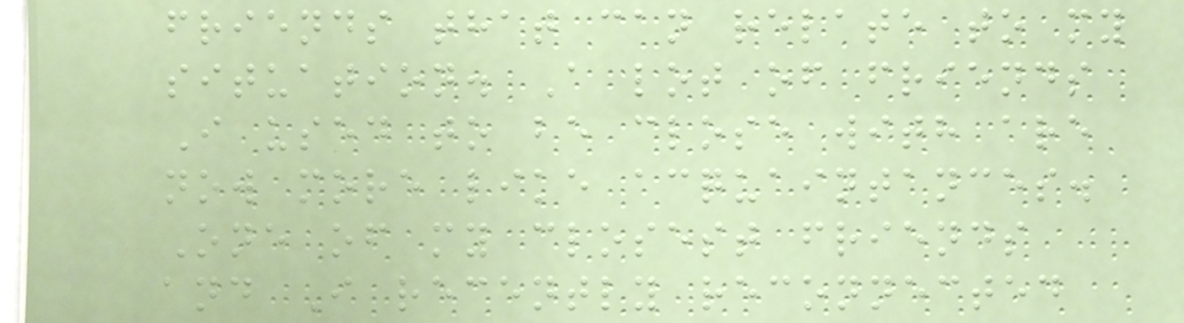friends that can relate to my
situation. A lot of friends
I used to be close with are
now more like acquaintances.
One of my closest friends
and I recently reconnected
